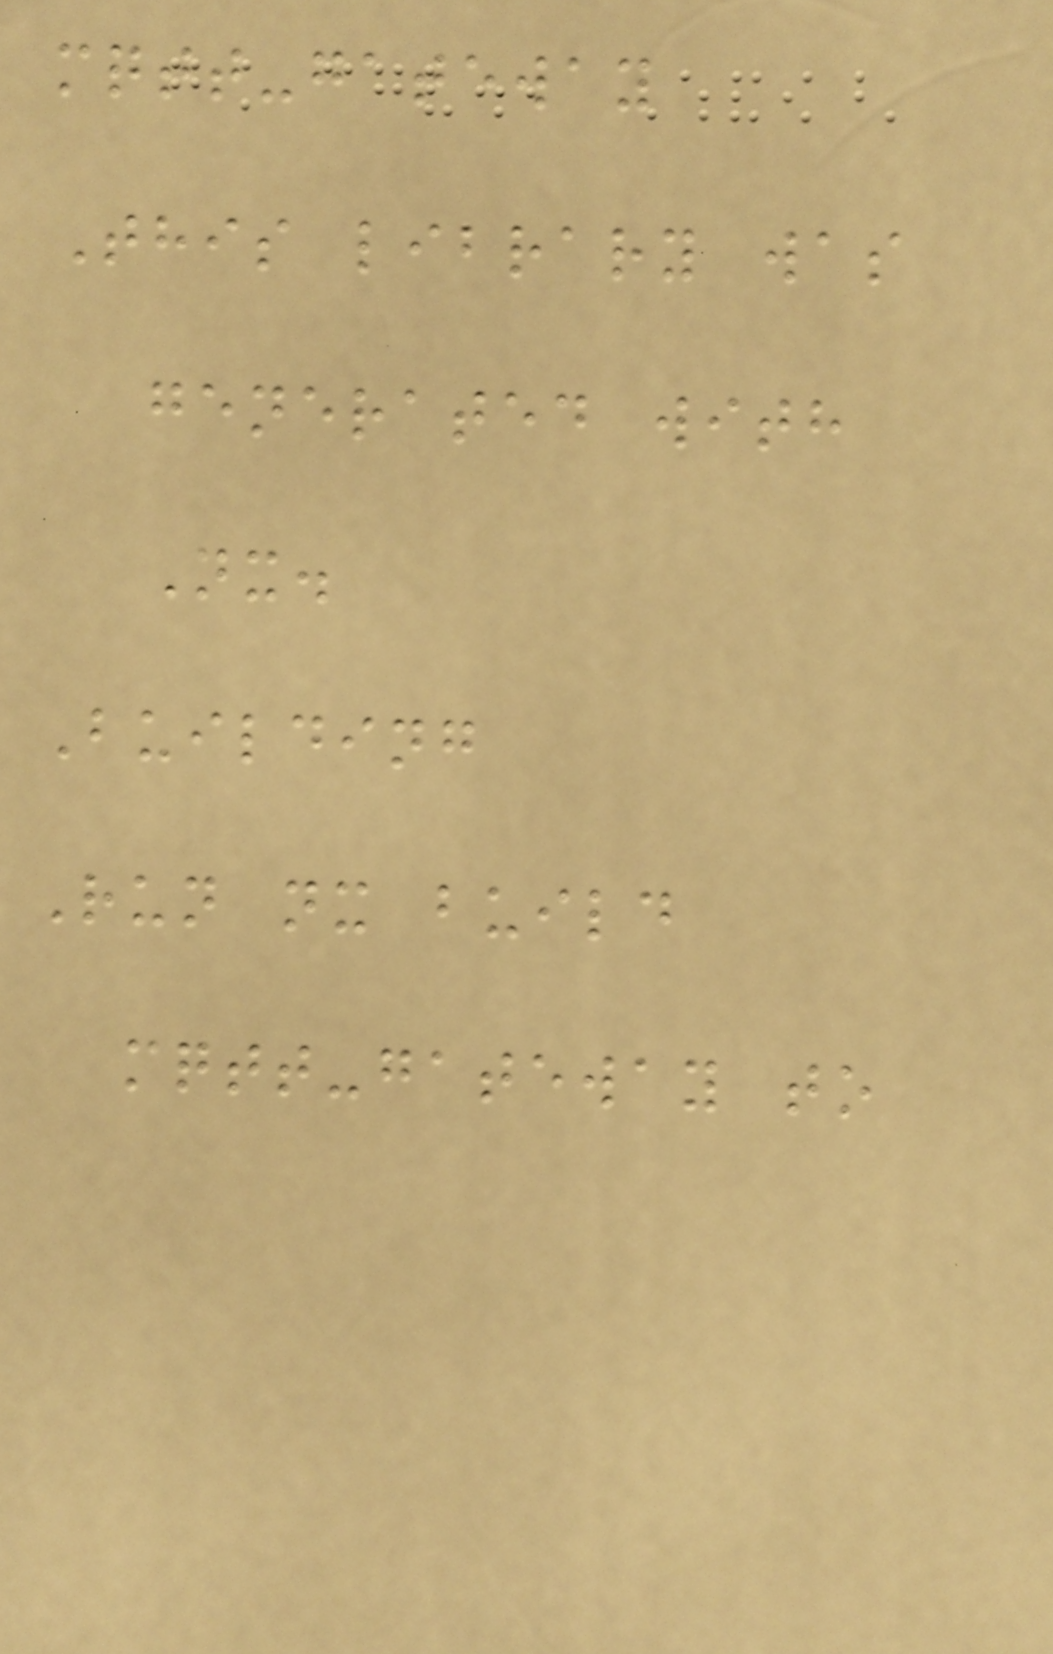mqtt-gateway
This library was
generated with
Nx.
Building
Run nx build
mqtt-gateway to
